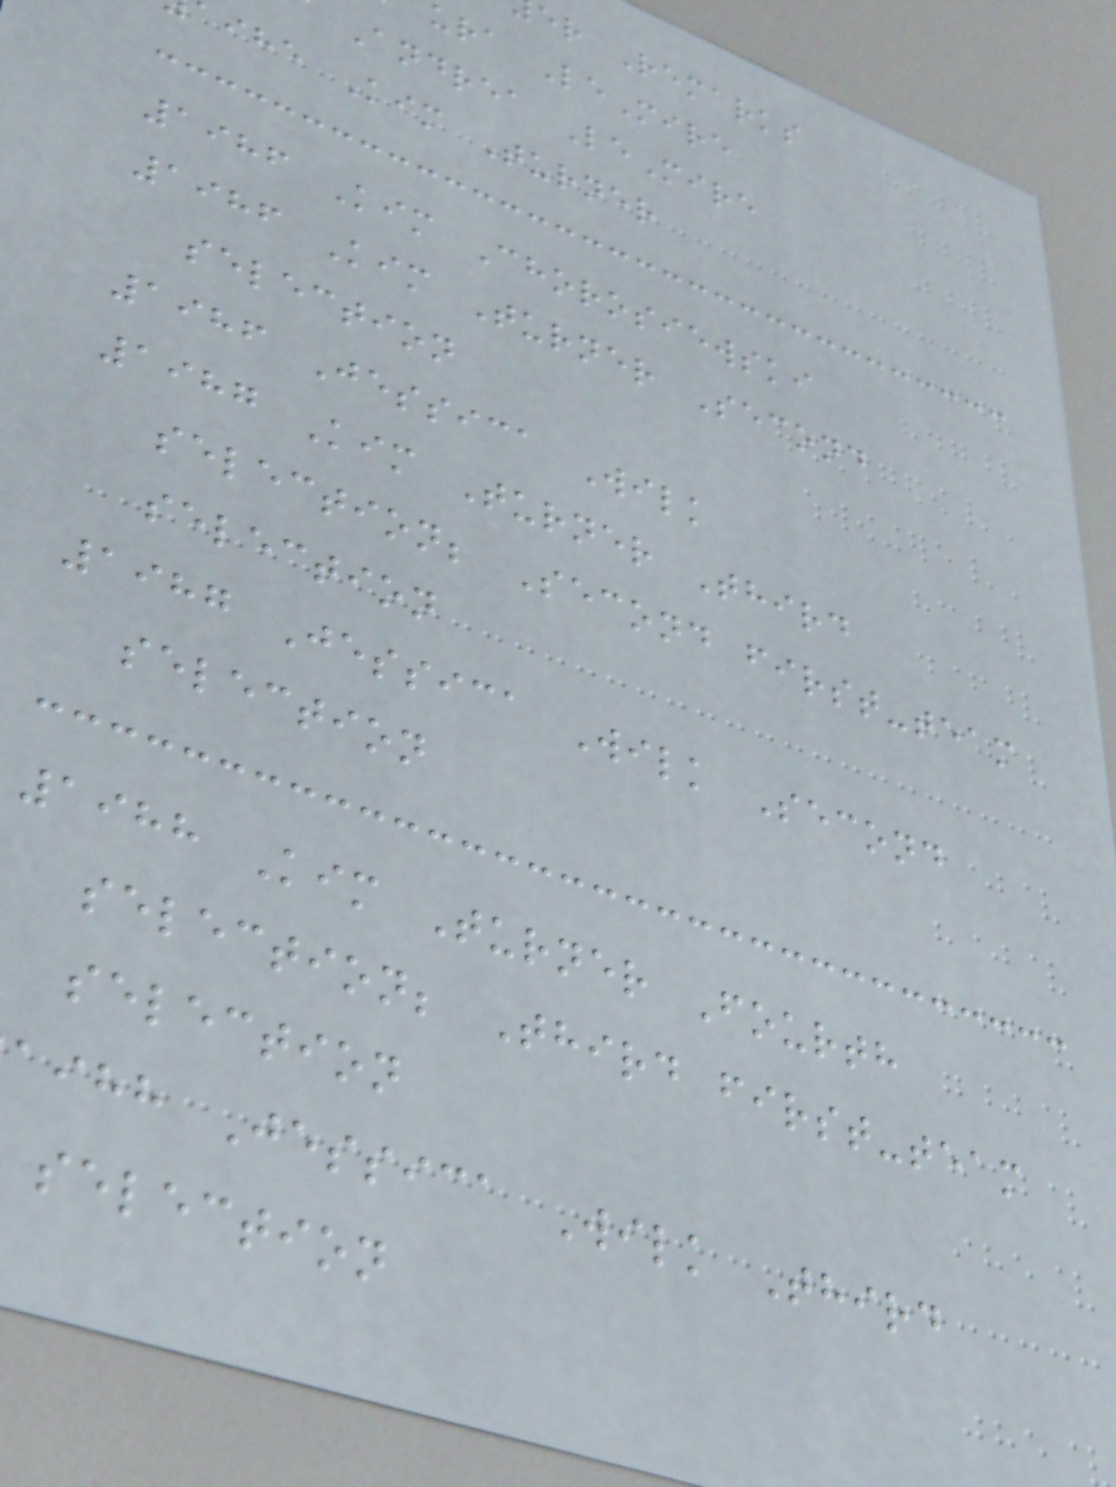er Remarks
ura LeMire
Andrea LeMire
ihe Kim Turner
1986 Kim Chorosiewski
1986 Kim Turner Second
selection
1986 Jessica Wilk
1987 Kim Turner Third
selection; Second first-team
selection
1987 Jessica Wilk Second
selection
1988 Kim Turner Fourth
selection; Third first-team
selection
aihh Jessica Wilk Third
selection
